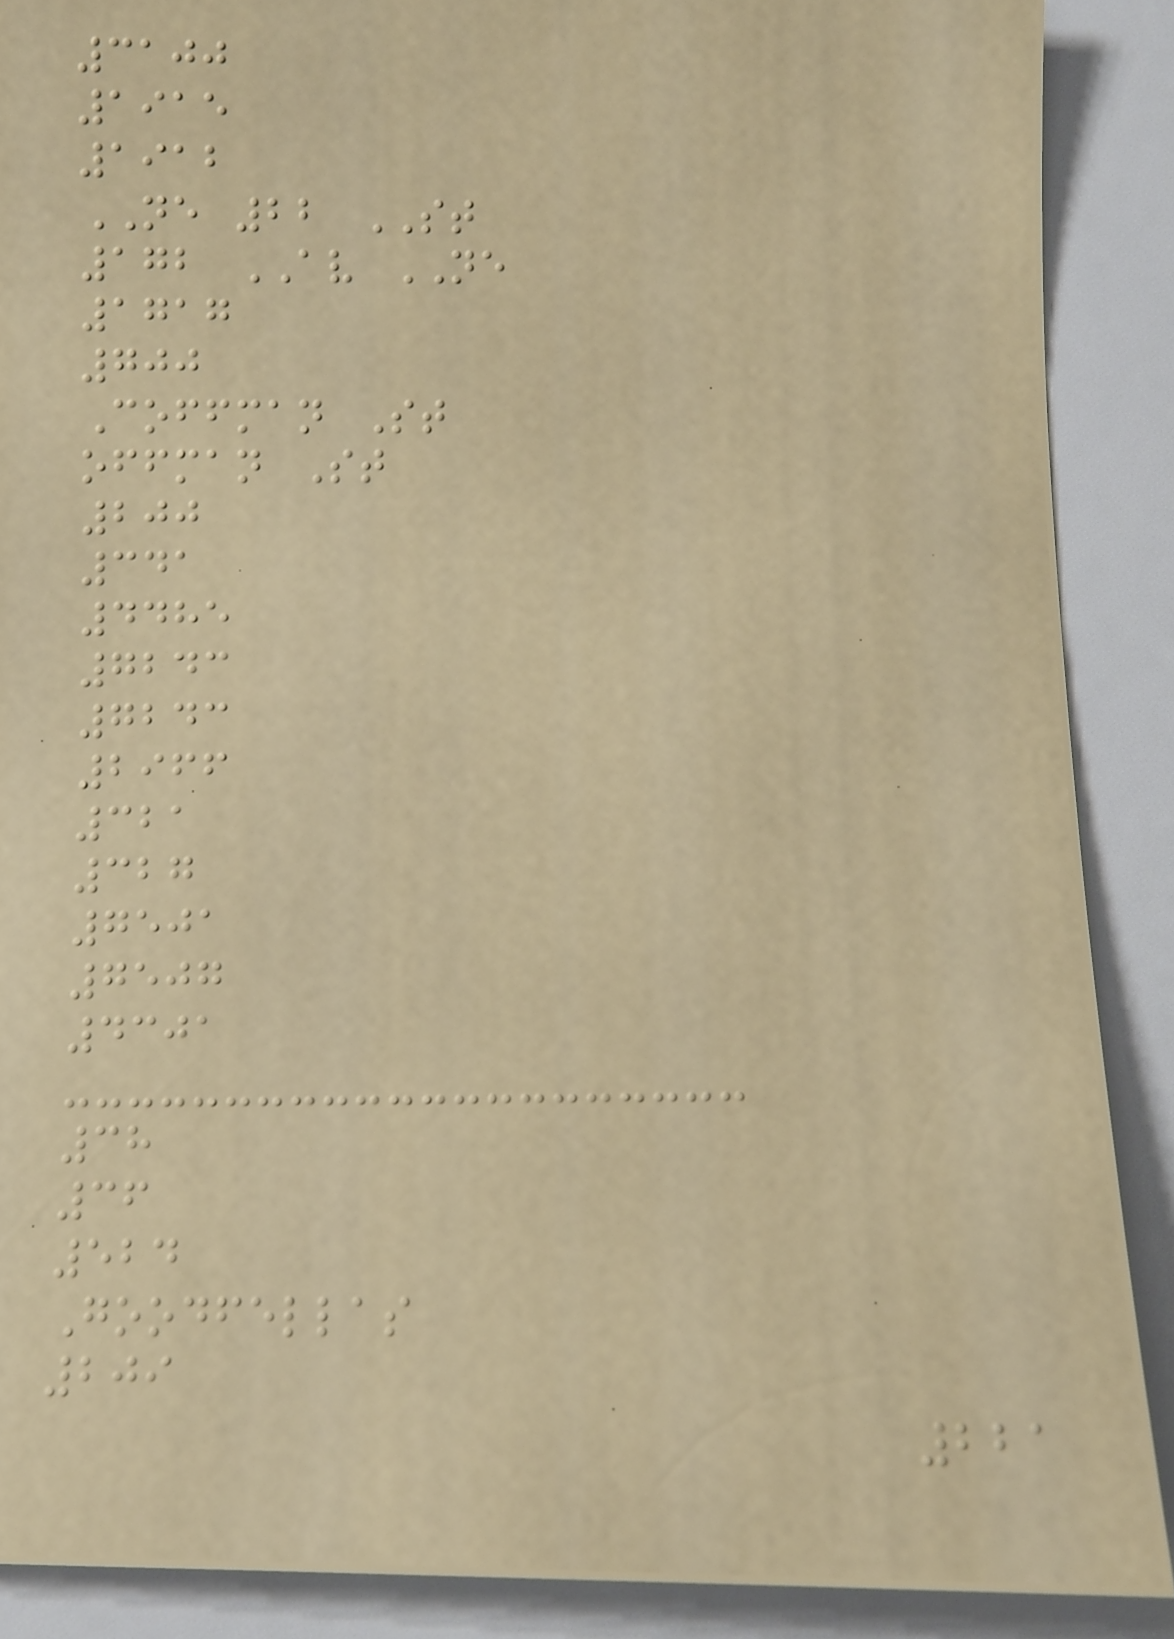3100
1915
1912
NE 22 ST
172 AV NE
1717
700
Coffman St
offman St
200
341
4485
7243
7243
2966
321
327
7501
7507
4301
38
36
524
Goodfellas
209
221
